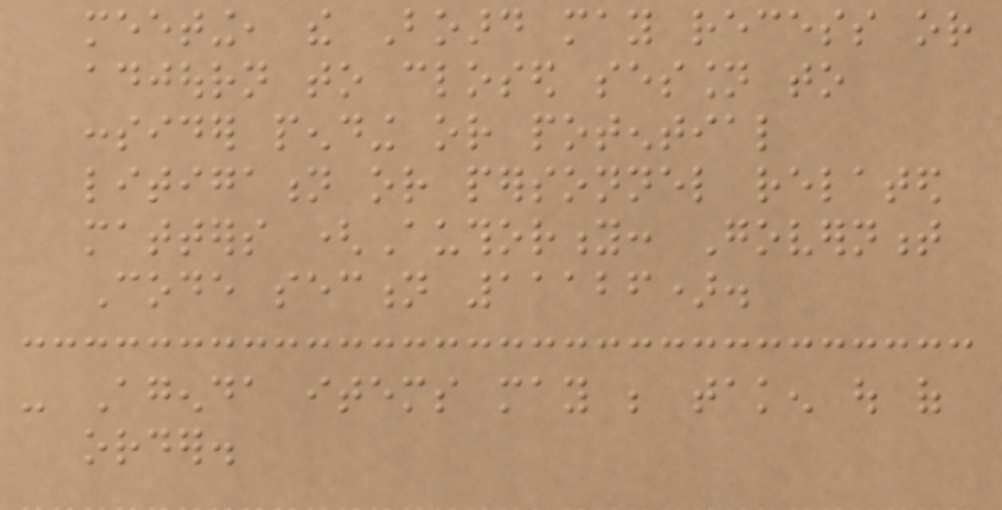meeting, the Board may recess or
adjourn to closed session to
consider pending or potential
litigation or personnel related
matters (Authority: Government
Code section 11126).
- Agenda items may be taken out of
order.
